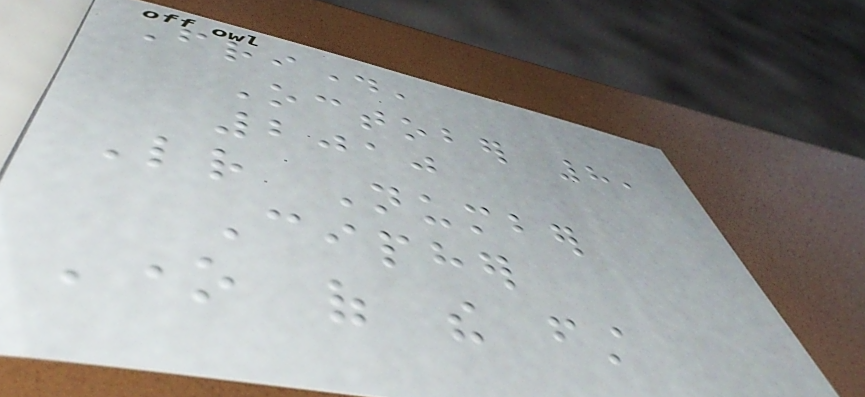Friday,
October 8,
2010
Letter Number
Cipher
One of the first
